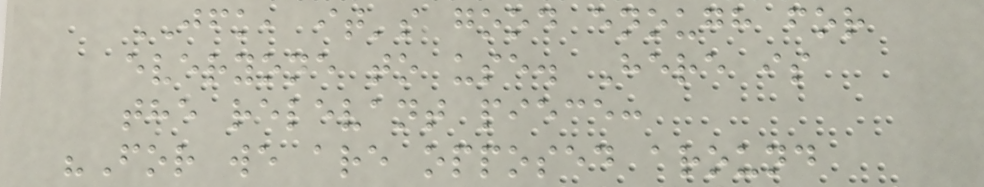JFK, it's good enough for
everyone to use. Here is
the relevant piece:
"For we are opposed around
